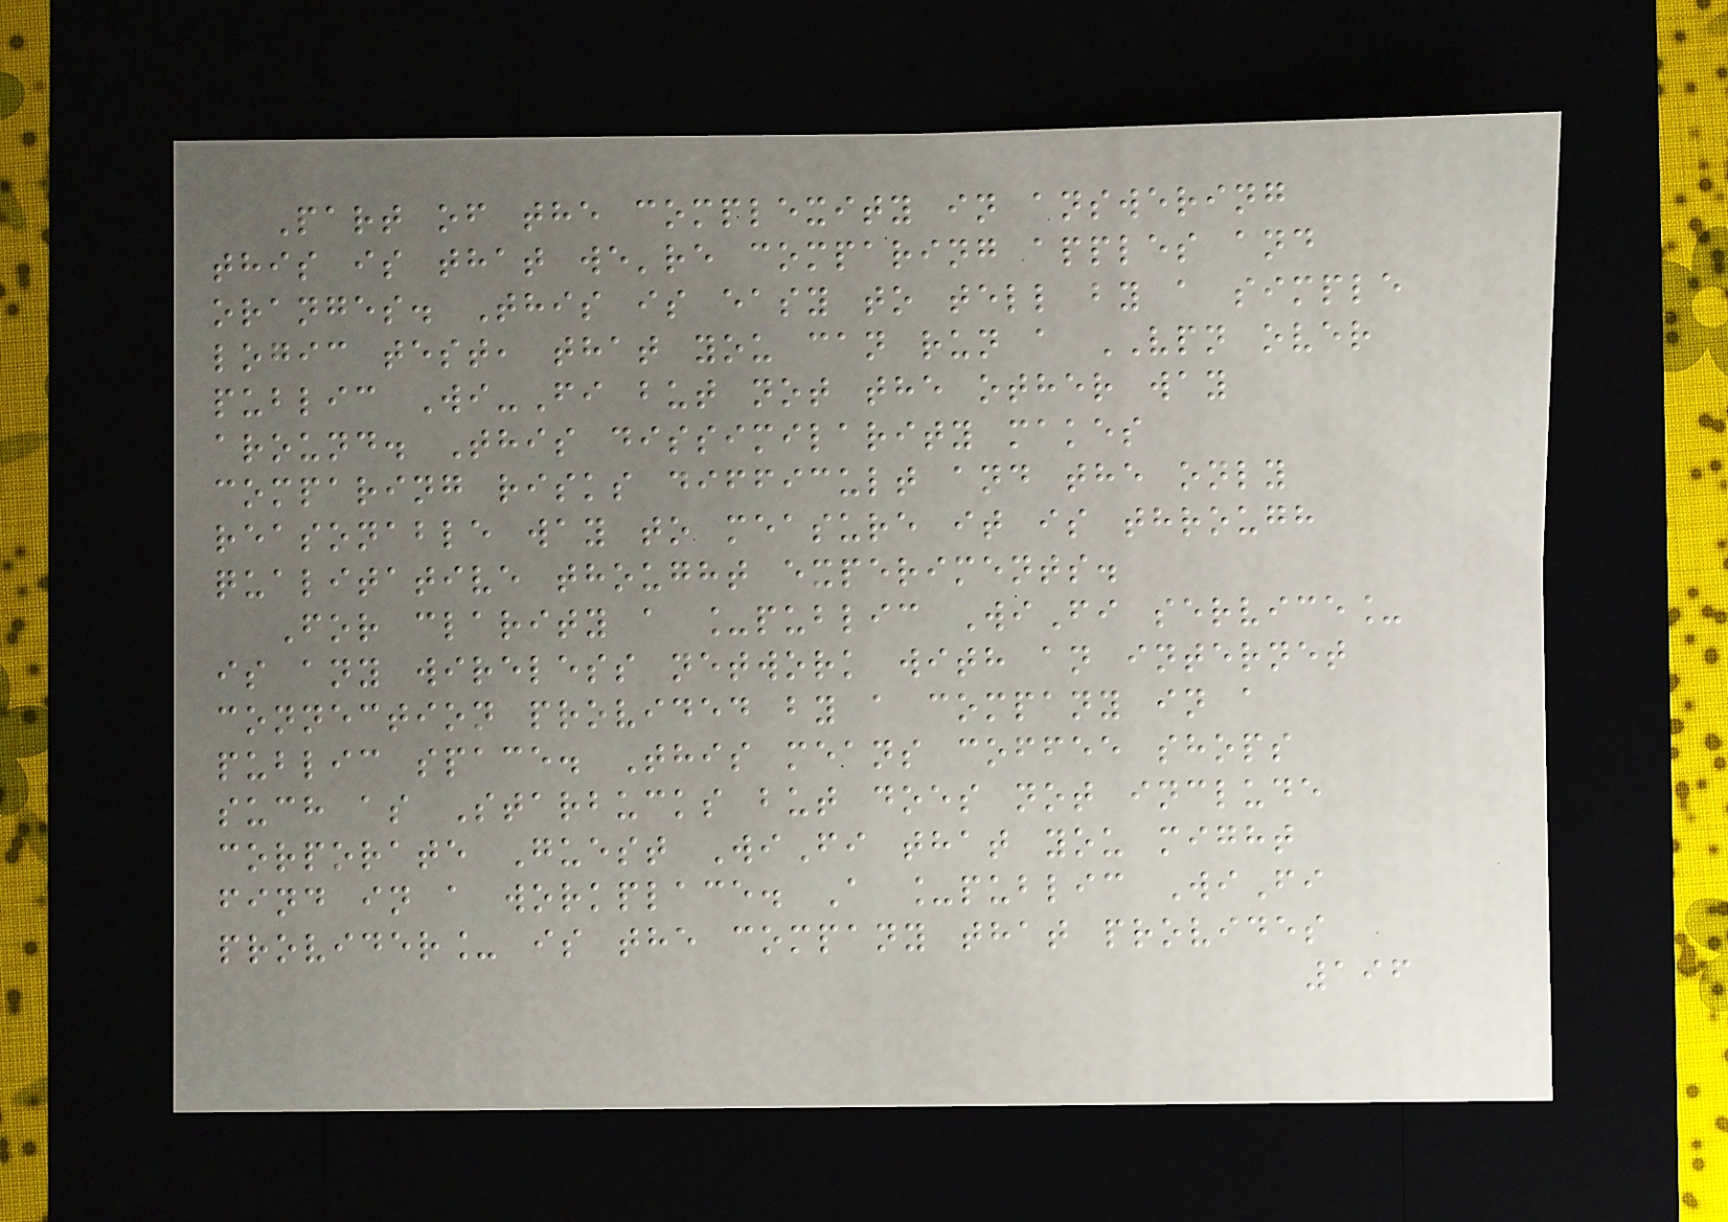Part of the complexity in answering
this is that we're comparing apples and
oranges. This is easy to tell by a simple
logic test, that you can run a VPN over
public Wi-Fi but not the other way
around. This dissimilarity makes
comparing risks difficult and the only
reasonable way to measure it is through
qualitative thought experiments.
For clarity a _public WiFi service_
is any wireless network with an internet
connection provided by a company in a
public space. This means coffee shops
such as Starbucks but does not include
corporate Guest WiFi that you might
find in a workplace. A _public WiFi
provider_ is the company that provides
196
